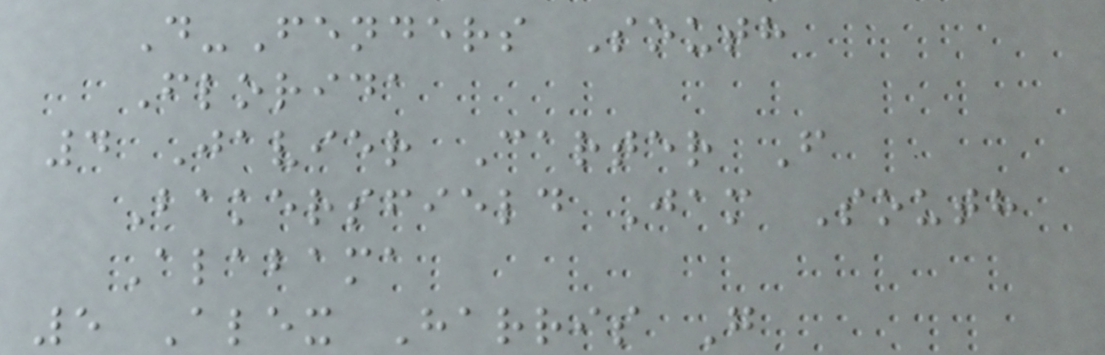D-Fenders South
Florida
4 Javier Carter F
Bakersfield Jam South
Alabama
5 Alex Harris G
